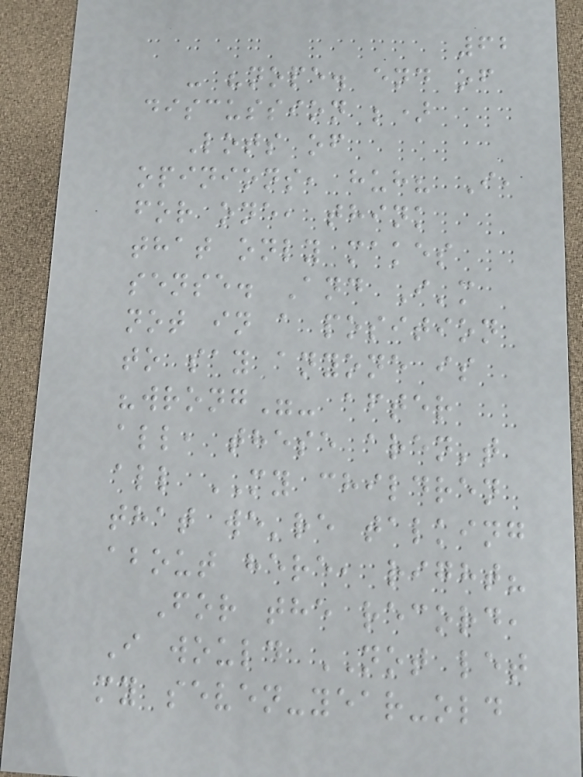62
- "nope. end of
discussion ;)
Lots of
opinions, huh? I,
for one, think
that only makes
sense. And I'm
not in a position
to say anyone is
"wrong"- after
all, these aren't
all MY children
that we're talking
about here, right?
For the record,
I would NOT let
my seven-year-old
